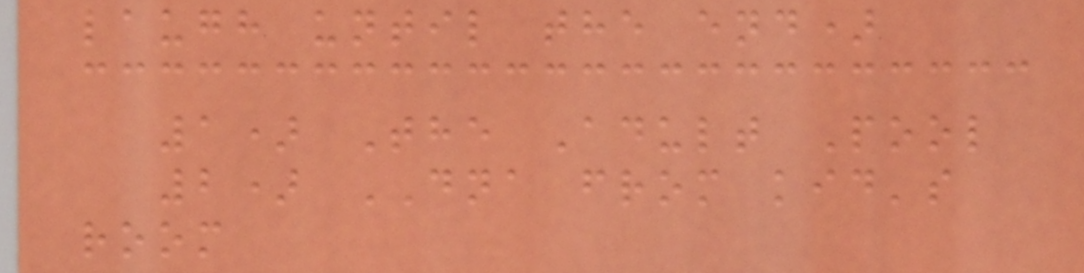laugh until the end)
1) The Adult Pool
2) DNA from kid's
room
